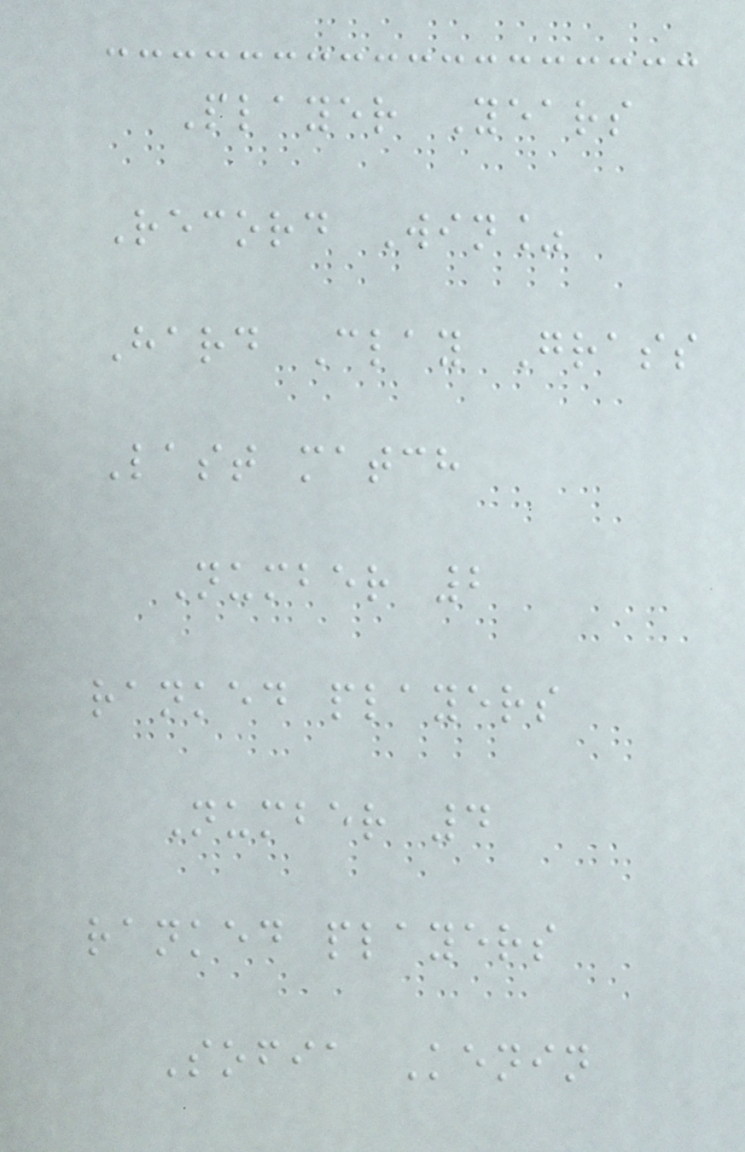Player Years
Record Win%
Hard Clay Grass
Last match
Number 2
ranked players
Number 4
ranked players
Sofia Kenin
